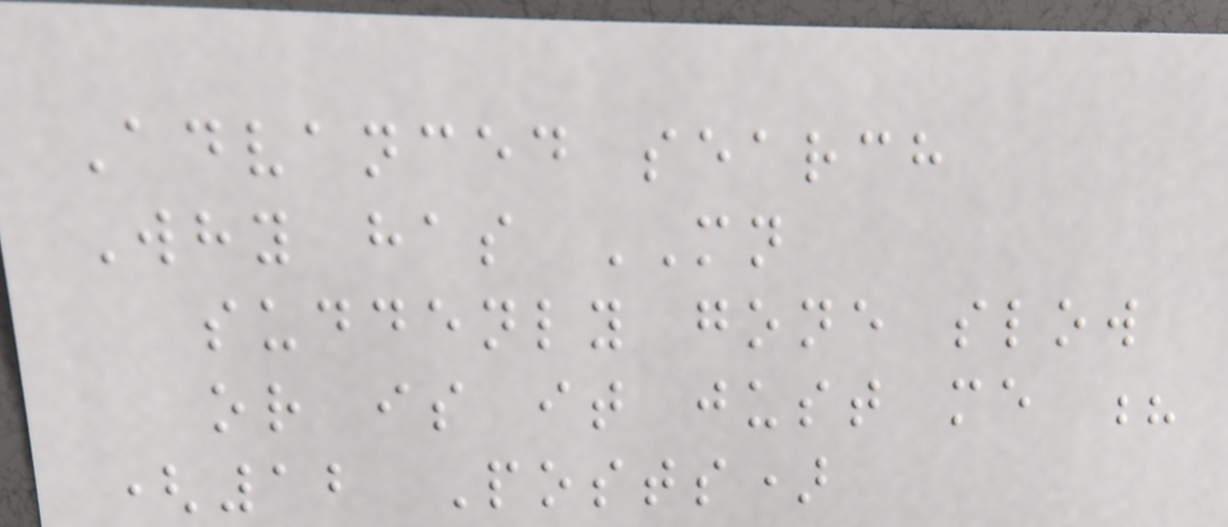Advanced search
Why has MN
suddenly gone slow
or is it just me ?
(12 Posts)
